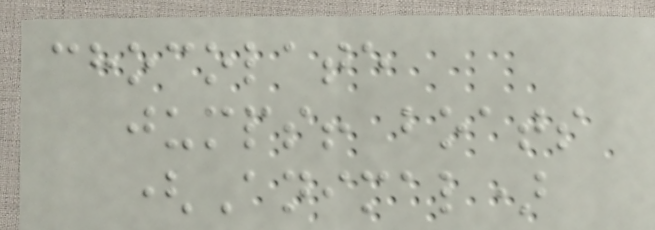chocolate
jumps! boats
(Animal)
